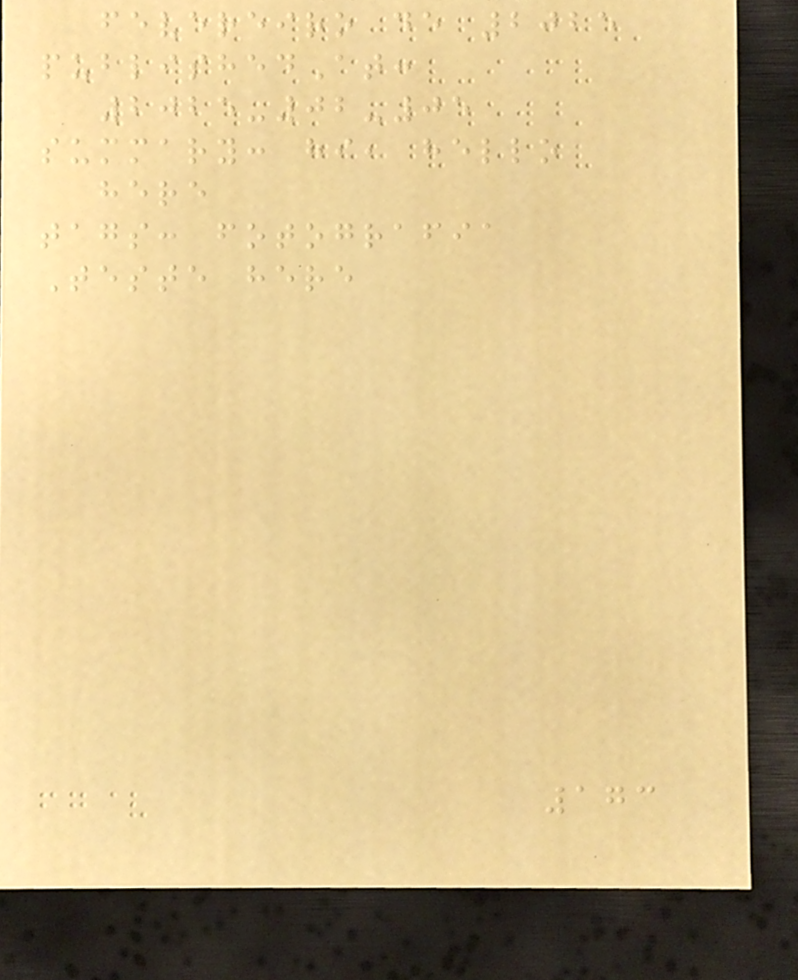fevereiro de 2025
publishedAt:
2025-02-05
summary: hi, hello
here
tags: fotografia
Teste here
173
